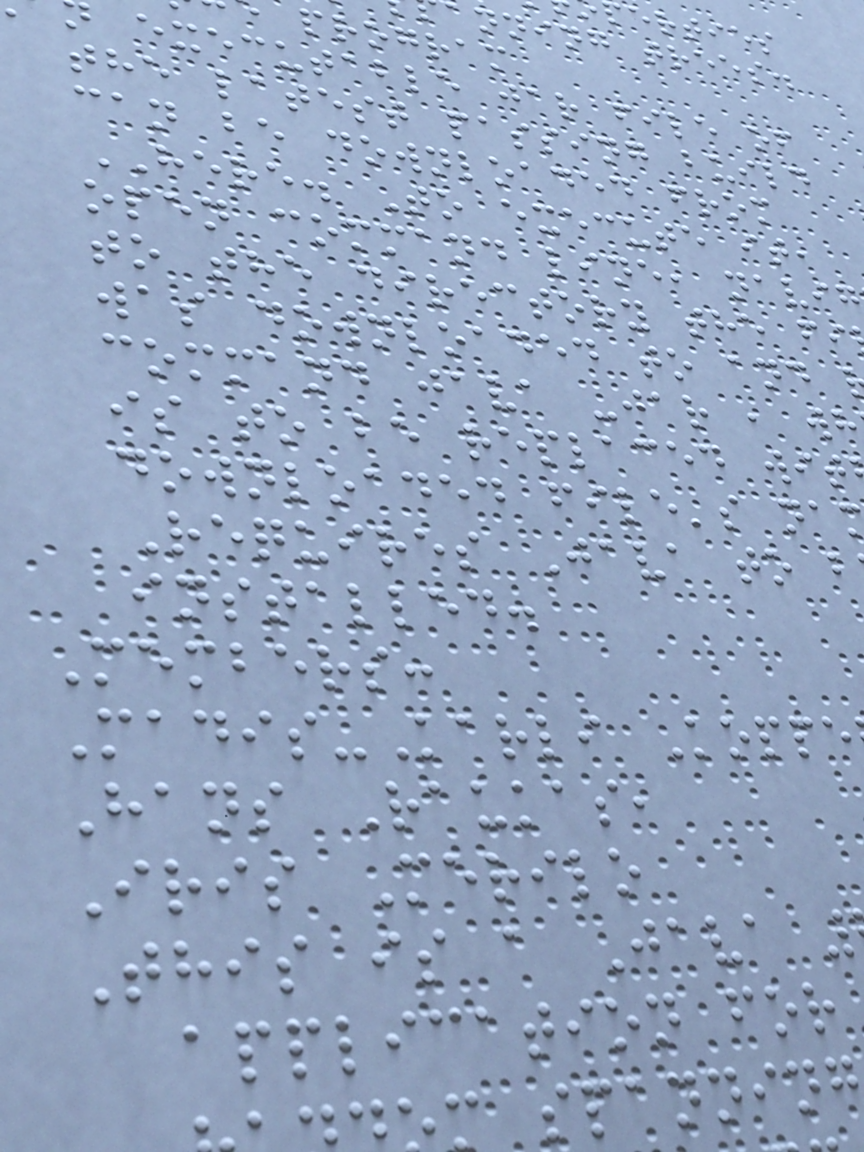nning trees.
program
executable jar file of
the latest passing build
can be downloaded from
HERE. To execute it,
open command line, navig
to the directory the fi
was downloaded to and
command java -jar , wh
is to be replaced wit
downloaded file's na
Requires Java to b
installed.
Members:
Madis-Karli Koppe
Hans Raukas,
Iris Merilo
This is a Java
application for
spannin
